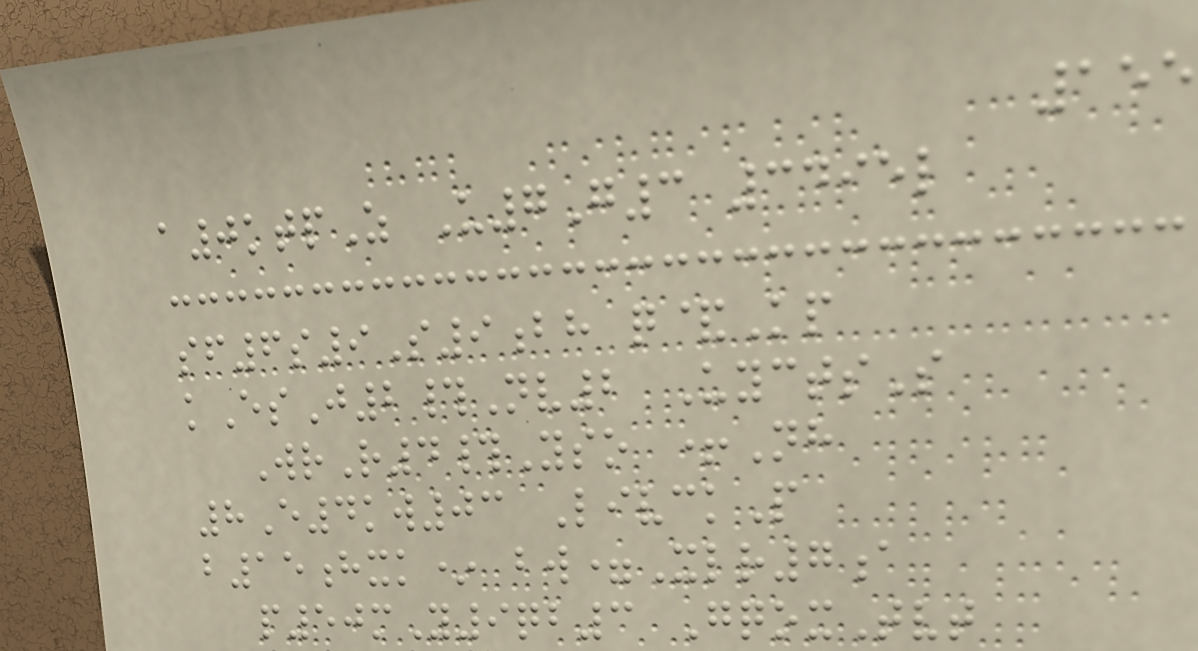155
a0ktpZ U7G3 3495l
sf6s9S9bh q&Kp
kEsJ2#Nv2 UyctsS
WrR4#Yso +Nh
8E4kw03 LivckP
b15hxk* bw=Xlr7a
p50mY9qb3 GqoxTvt
